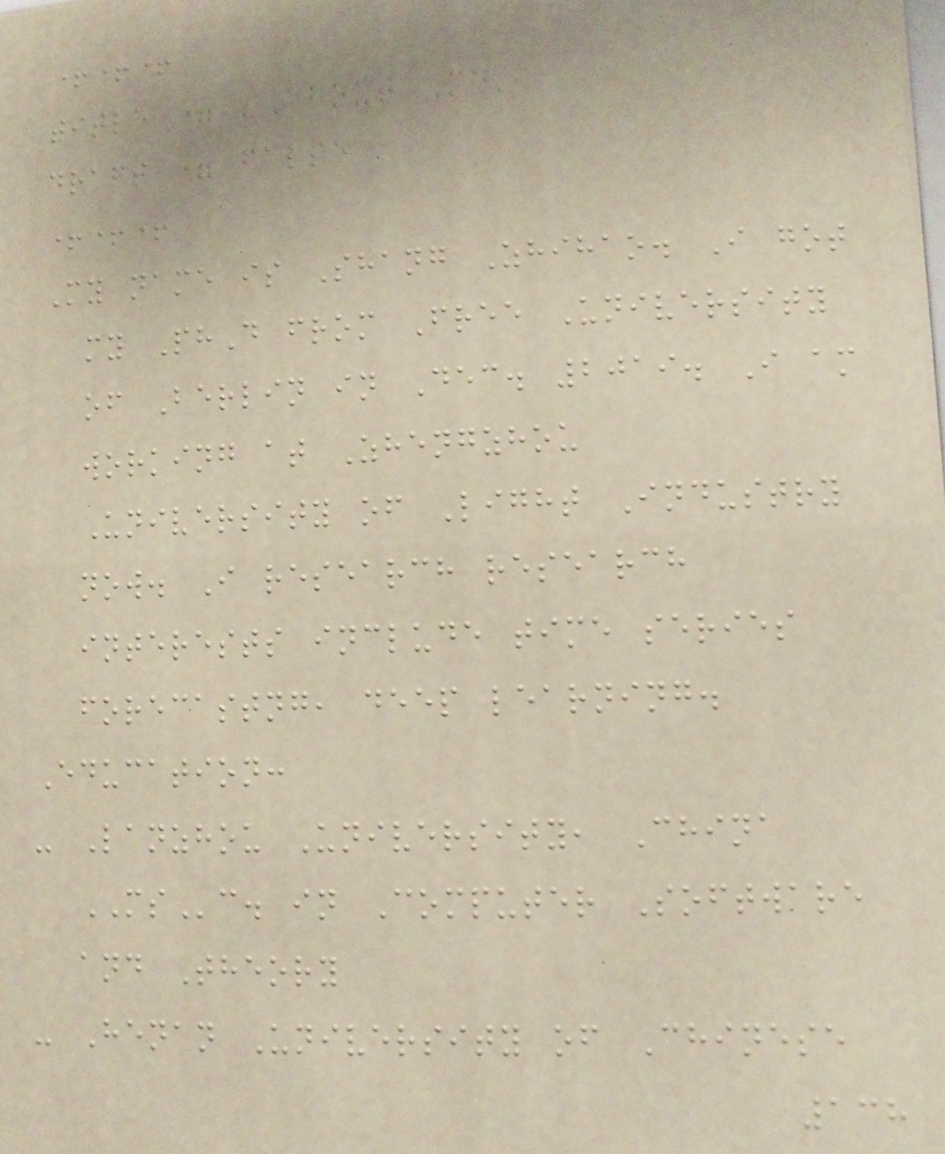+++
title = 'About Me'
draft = false
+++
My name is Shang Zhihao. I got
my PhD from Free University
of Berlin in Dec. 2019. I am
working at Zhengzhou
University of Light Industry
now. I research research
interests include time series
forecastng, deep learning.
Education:
- Lanzhou University, China
MSc. in Computer Software
and Theory
- Henan University of Chinese
138
